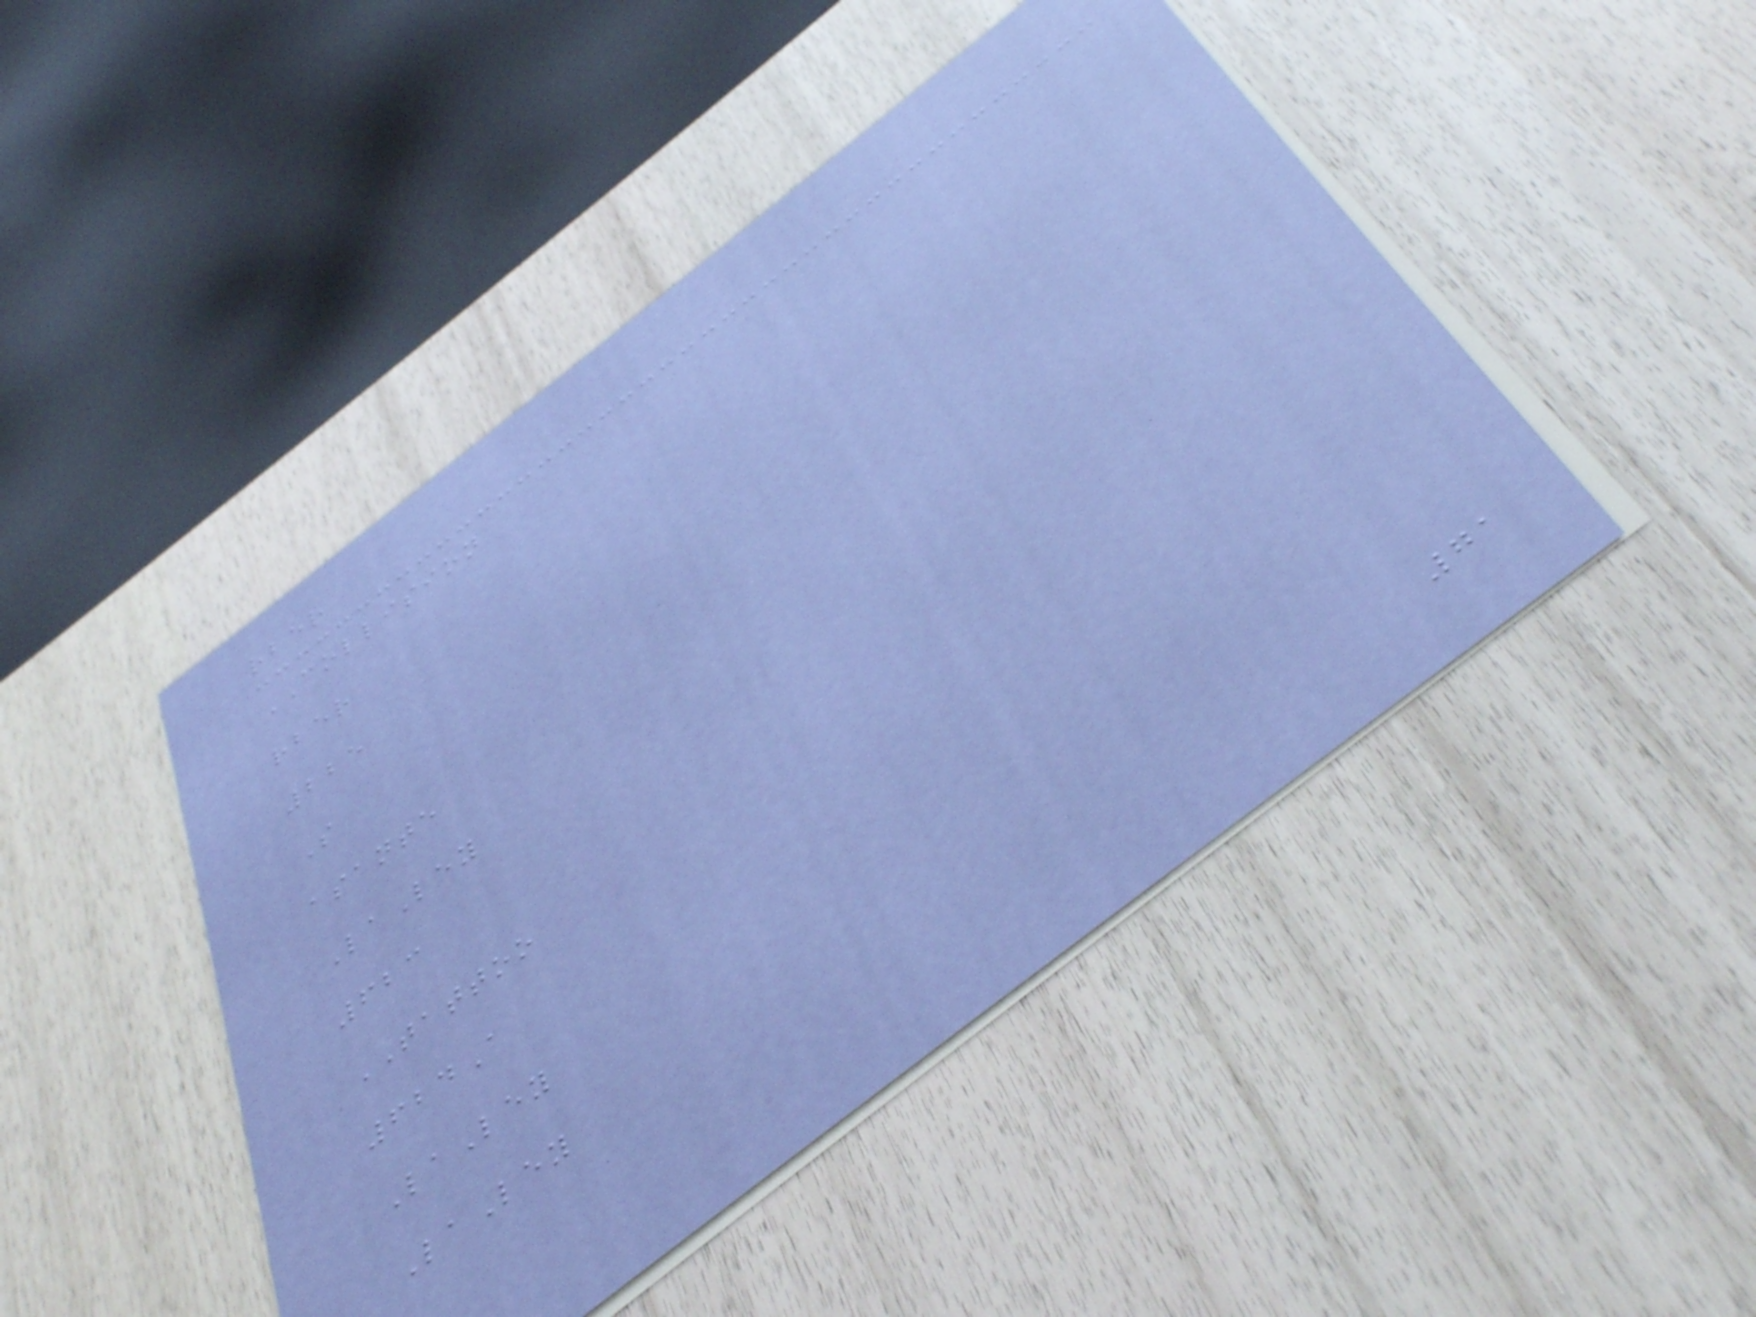rber
COLLISION
rber
225
S
asante
LaLey
623
TATTOO
624A
LaLey
LaLey
71
